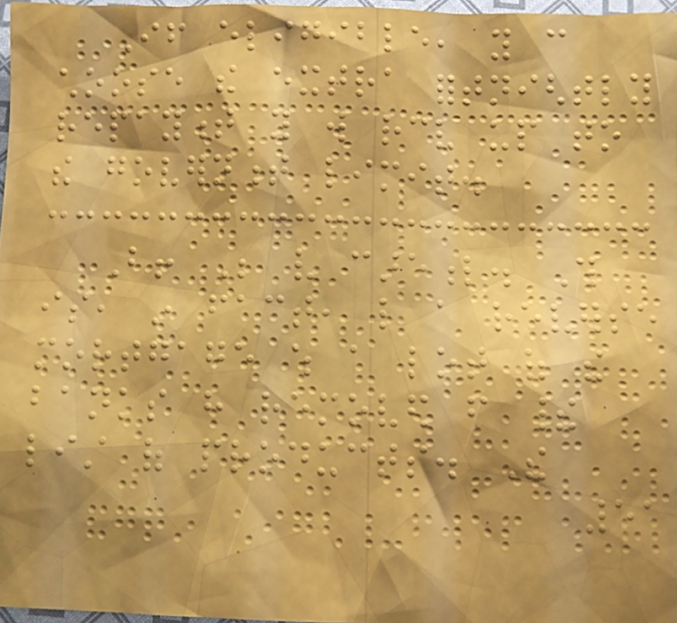If eligible, you can
choose the extra fortnightly
repayment you will receive up to
the government limit.
But! Be very careful. This
is, in fact, like a reverse
mortgage which a lot of the
banks have removed from their
list of products. The
51
